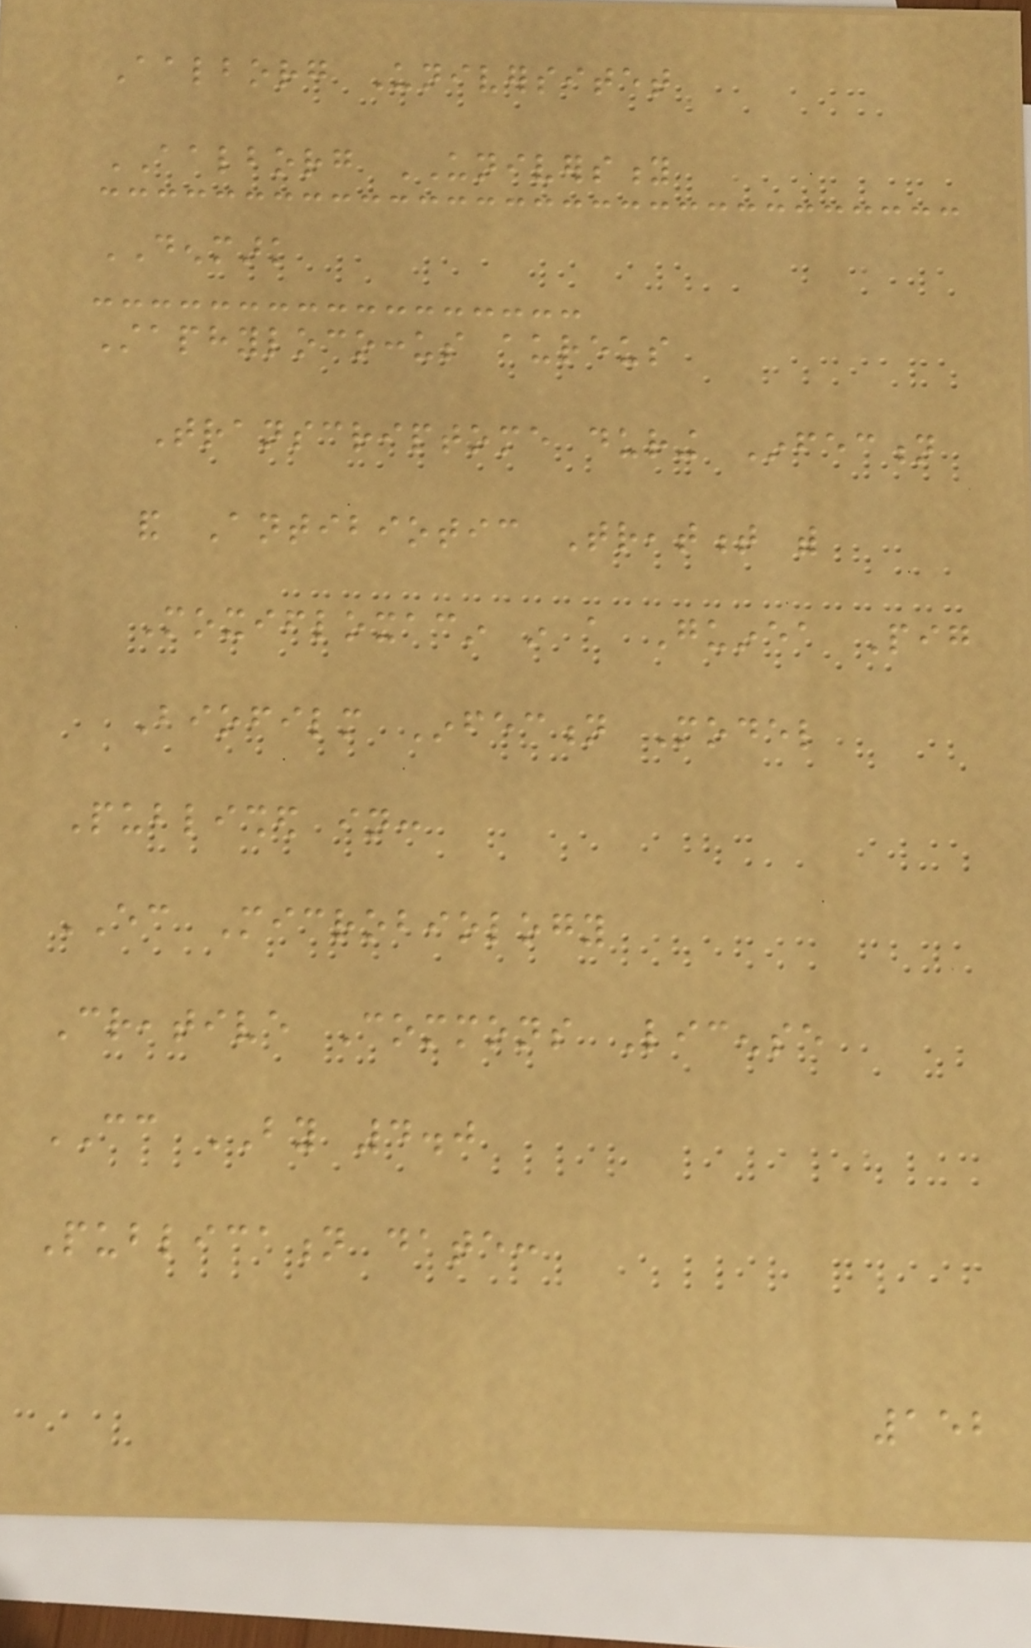Aalborg Universitet
AALBORG UNIVERSITY
DENMARK
Staphylococcus aureus
Transcriptome during Infection
and Antibiotic Treatment with
Moxifloxacin in a Guinea Pig
Biofilm Infection Model
Published in:
EC Microbiology
Creative Commons License
CC BY 4.0
Publication date:
152
